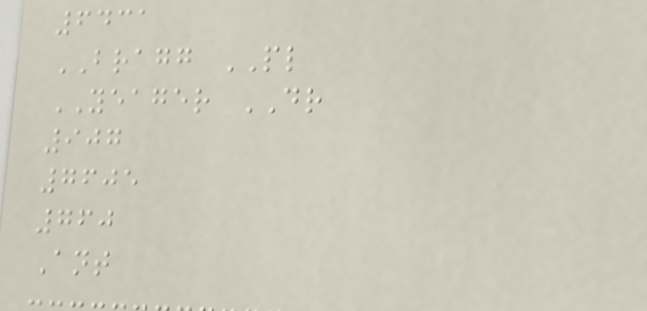6431
BRAGG PL
YEAGER DR
907
7605
760
Ant
